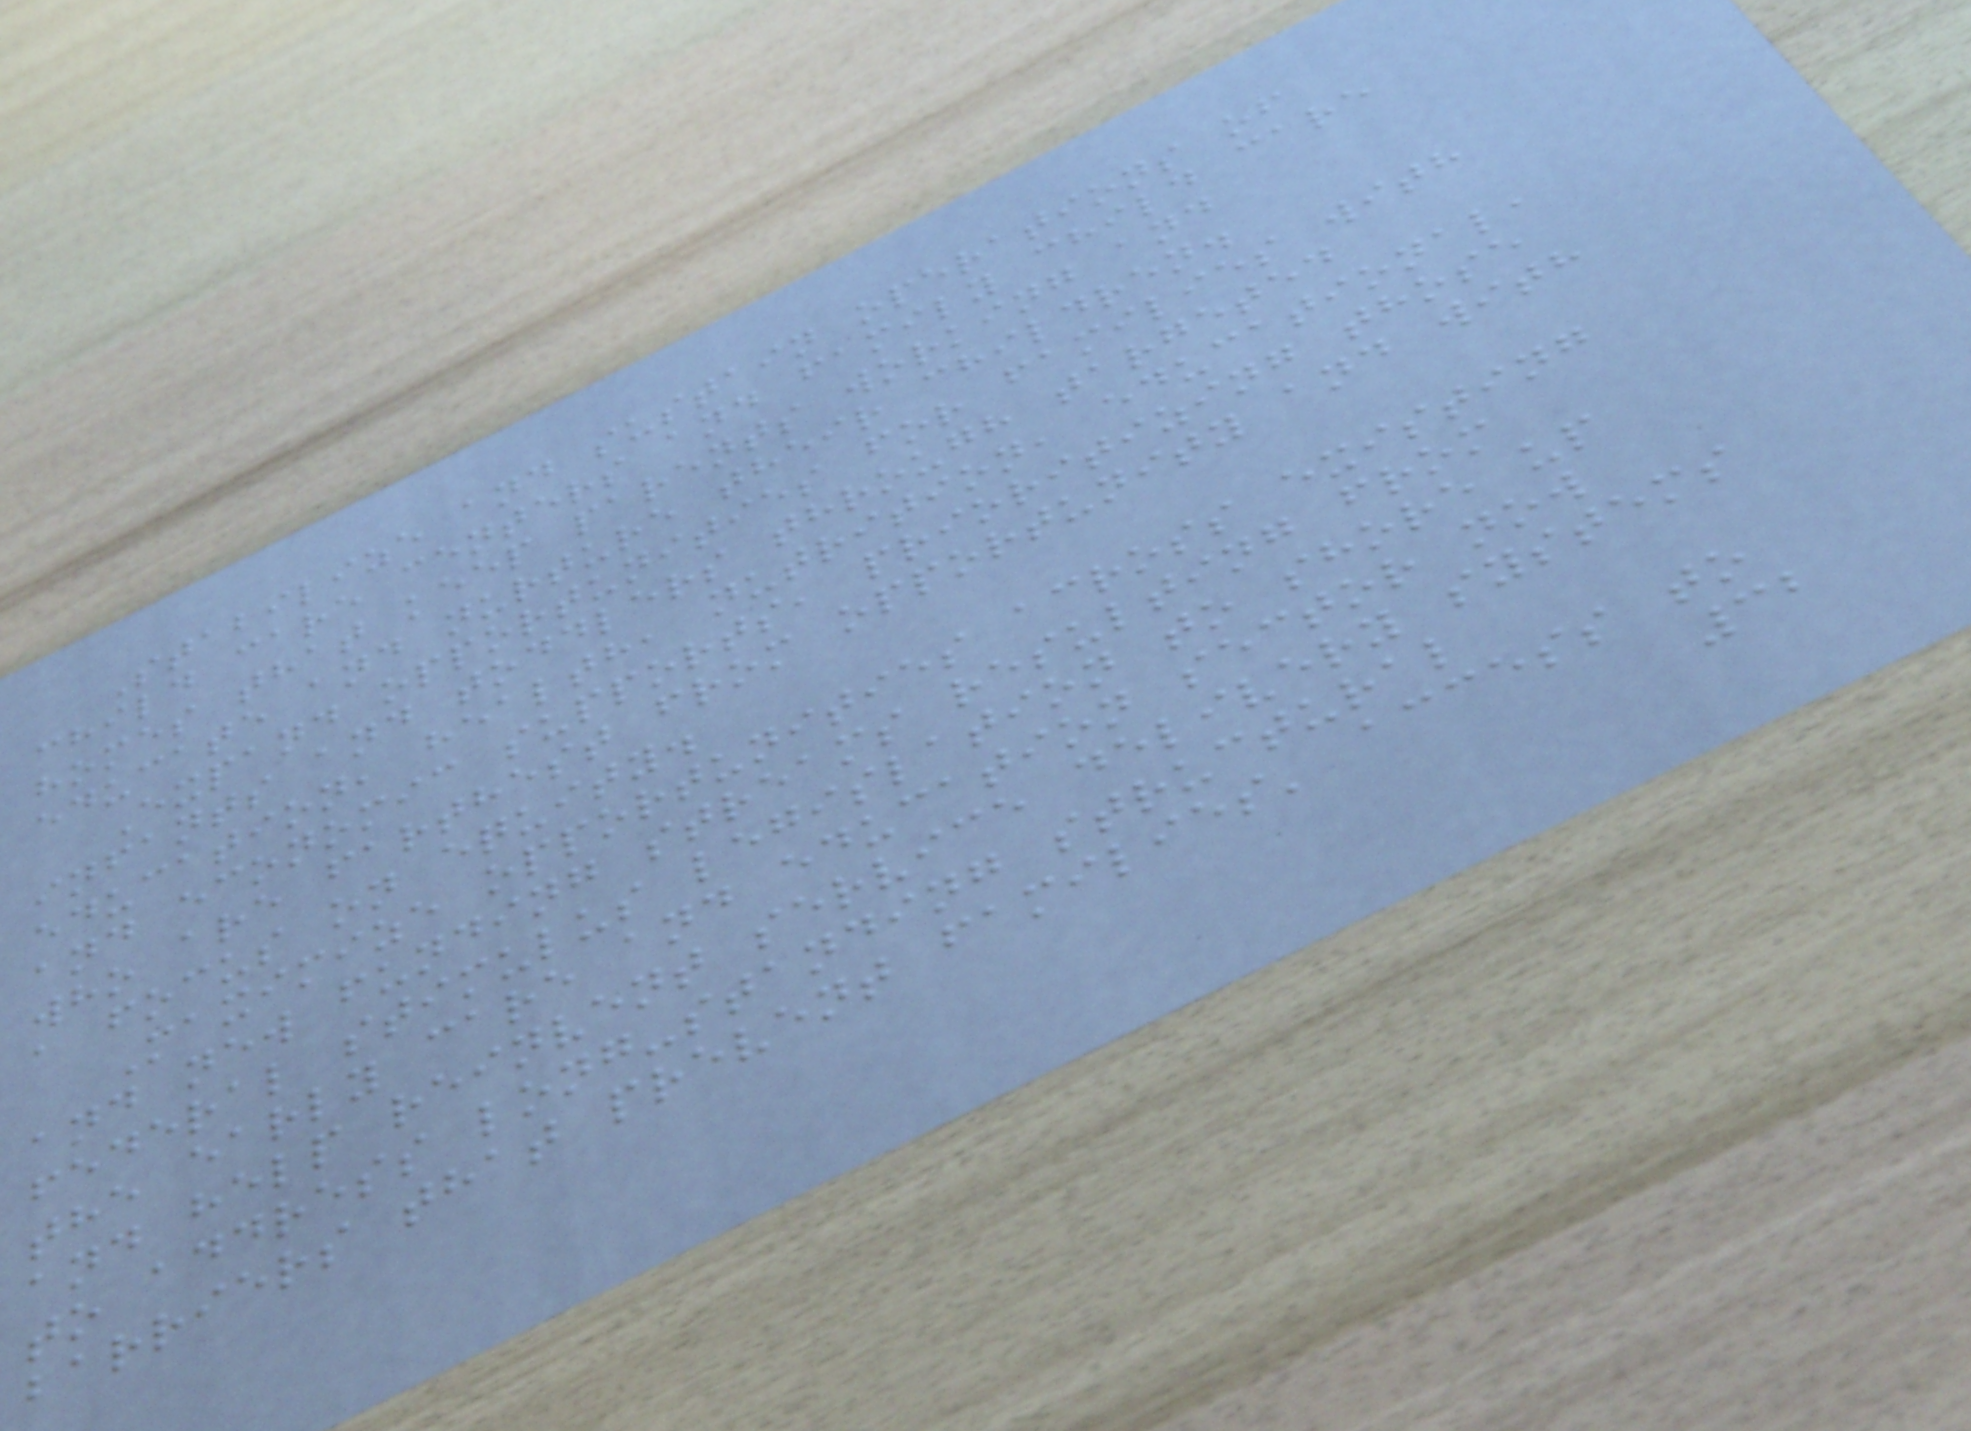Stabilize and sustain operations of
child care centers and family child care
homes that keep parents working and
educate and nurture their children.
Expand opportunities for families with
infants and toddlers through targeted
education, health, nutrition, educational,
and economic supports, prioritizing those
who are farthest from opportunity and with
a focus on equity.
Maximize opportunities across existing
and new funding streams resulting from
federal stimulus legislation to shore up
the early care and education sector now
and help reinvent service delivery systems
to address long-standing structural
barriers that prevent families' access to
32
